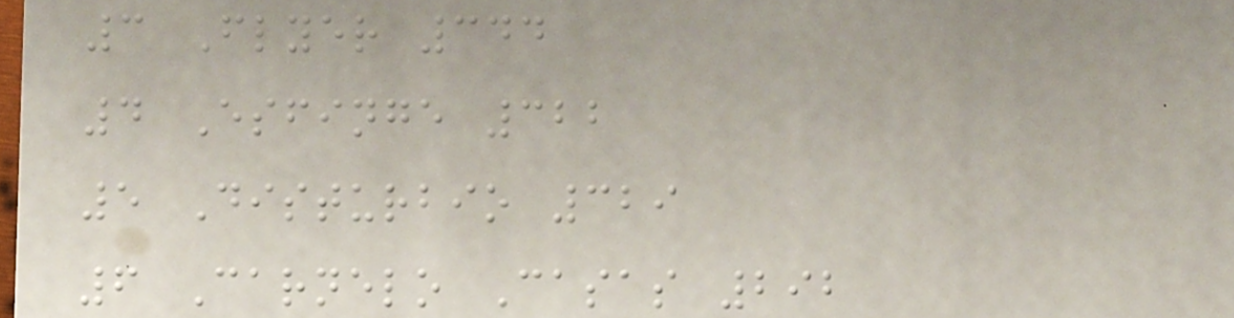3 Flyer 344
4 Esfinge 322
5 Disturbio 329
6 Carnelo Casas 292
